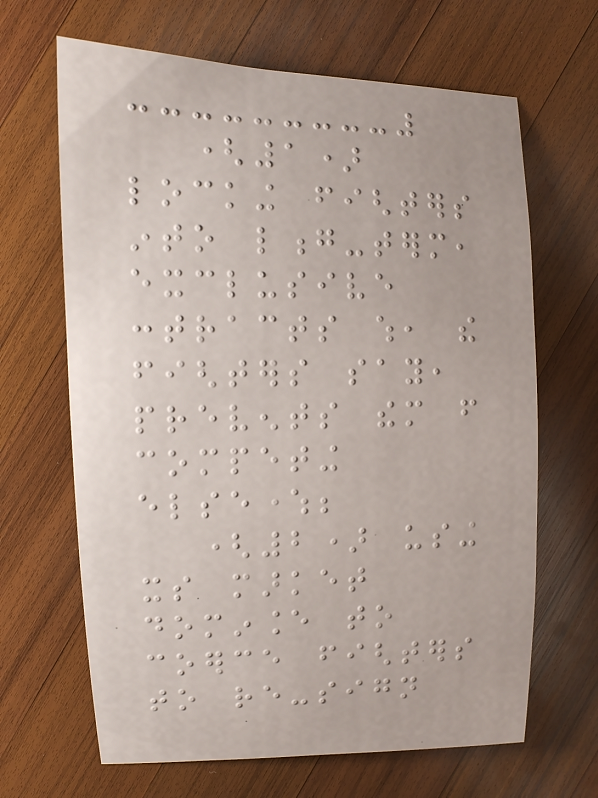(1)
locking fighters
into long-term,
exclusive
contracts which, the
fighters say,
prevents them from
competing
elsewhere;
(2) using
its market
dominance to
coerce fighters
to re-sign
